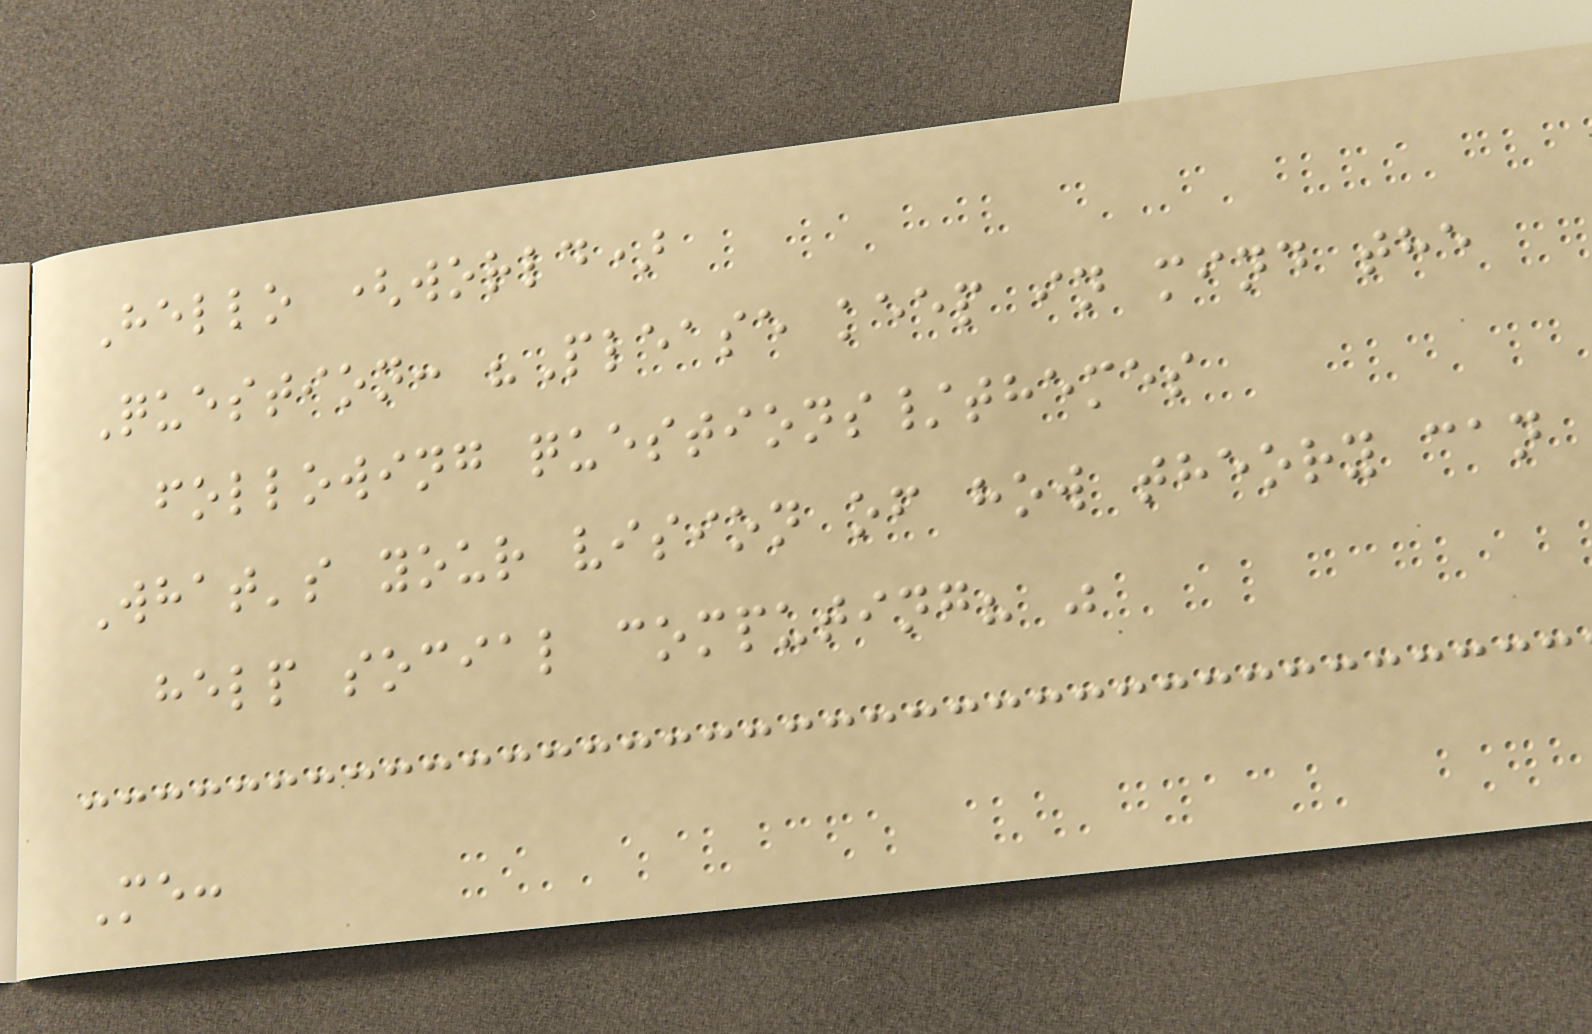Hello (world)
Question: "Please keep in mind the
following questions/themes
What's your vision of how theory can
help social computing? "
Me:
